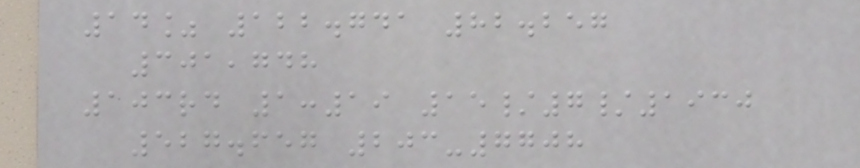14% 122.741 82.257
301,748
103rd 1:19 15/7/1930
527.657 203-7708
